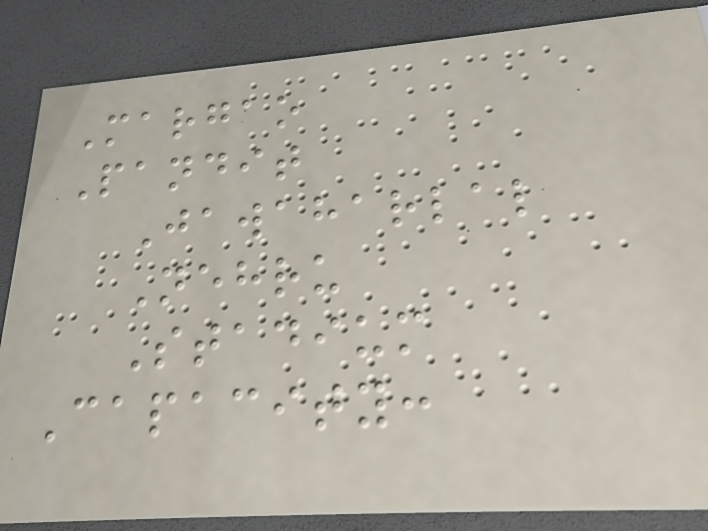Margao
Pandit
Jawaharlal
Nehru
Stadium
Capacity:
